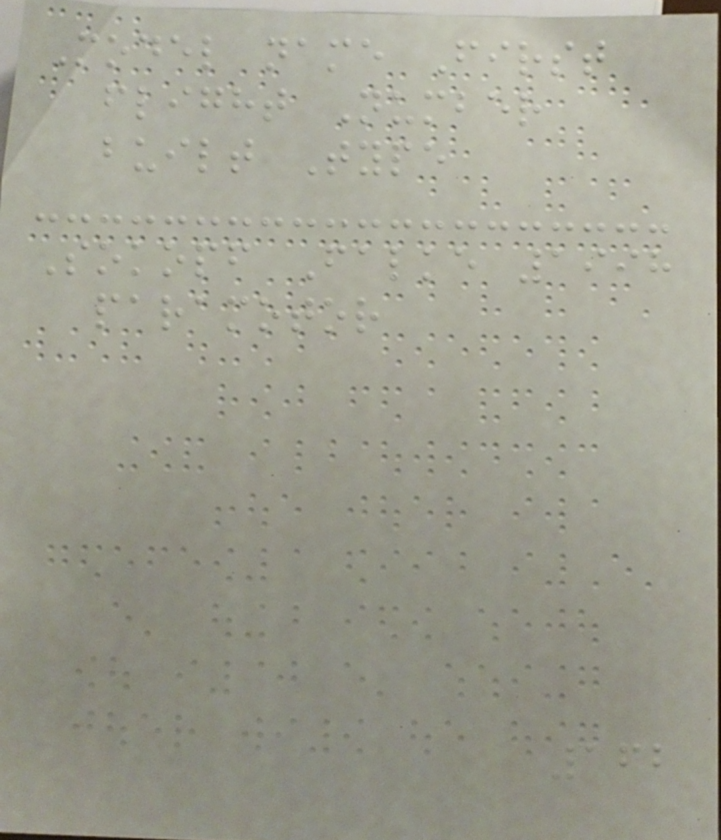Model name First
flight Number
built Type
Sokopf Falke 1998
paramotor
162
